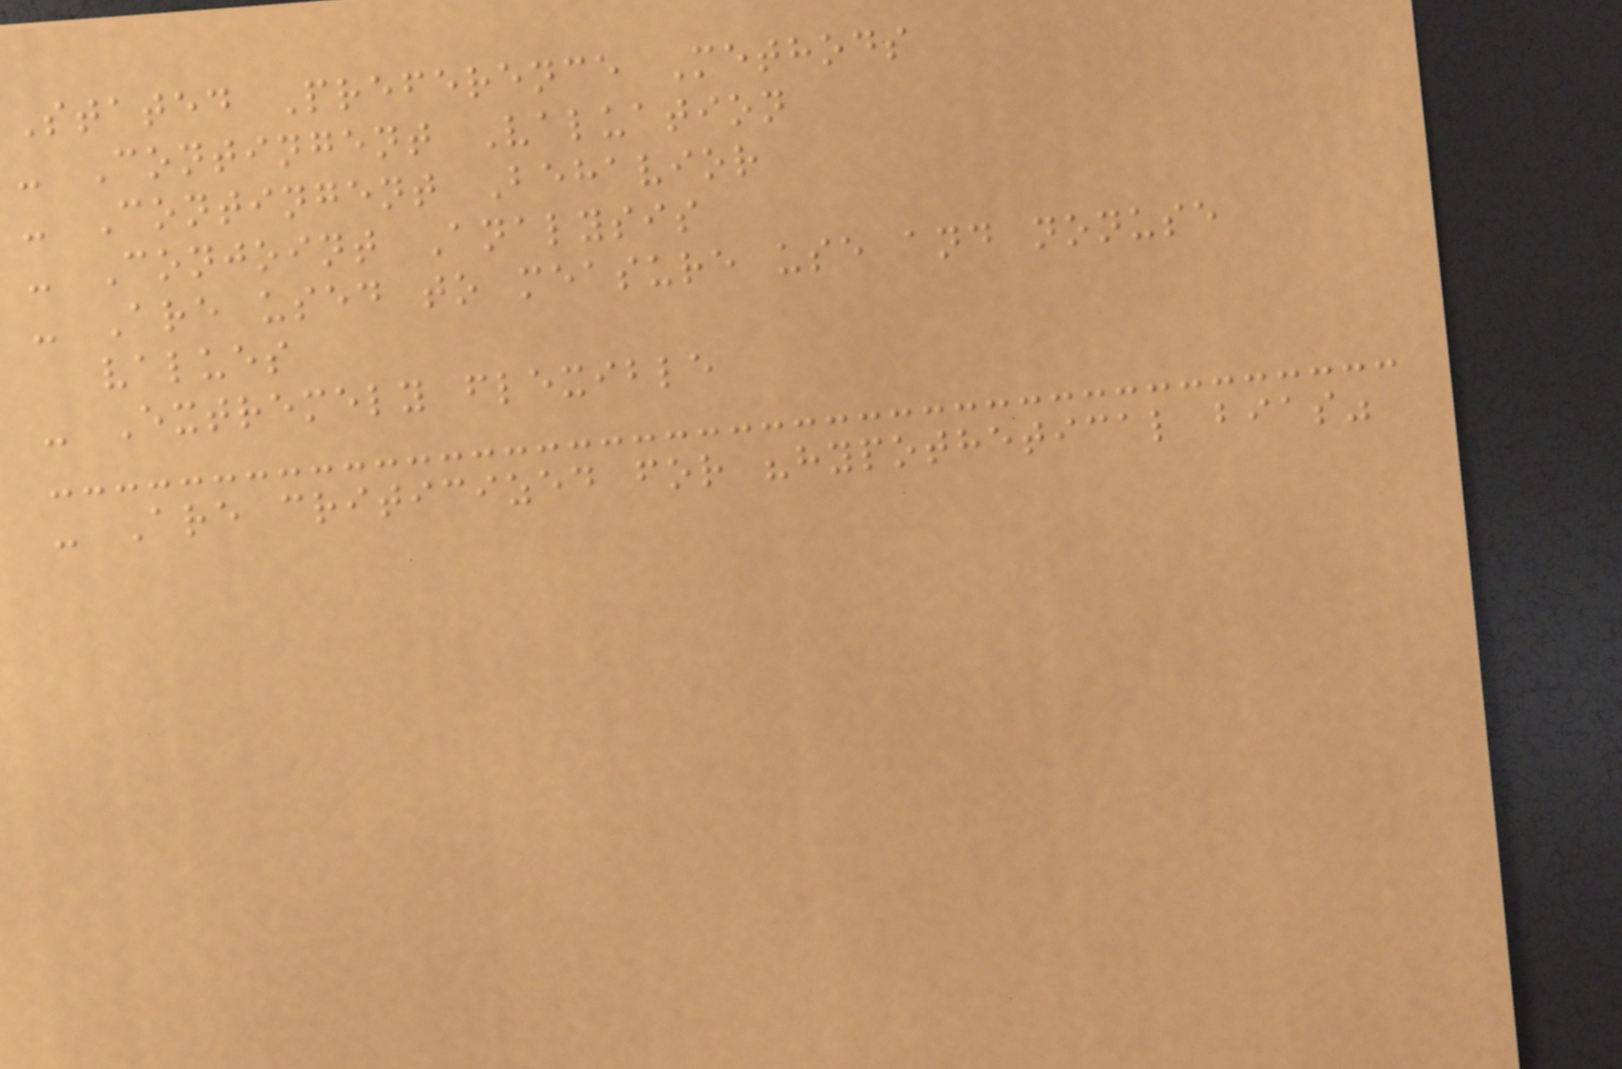Stated Preference Methods
- Contingent Valuation
- Contingent Behavior
- Conjoint Analysis
- Are used to measure use and nonuse
values
- Extremely flexible
- Are criticized for "hypothetical bias"
